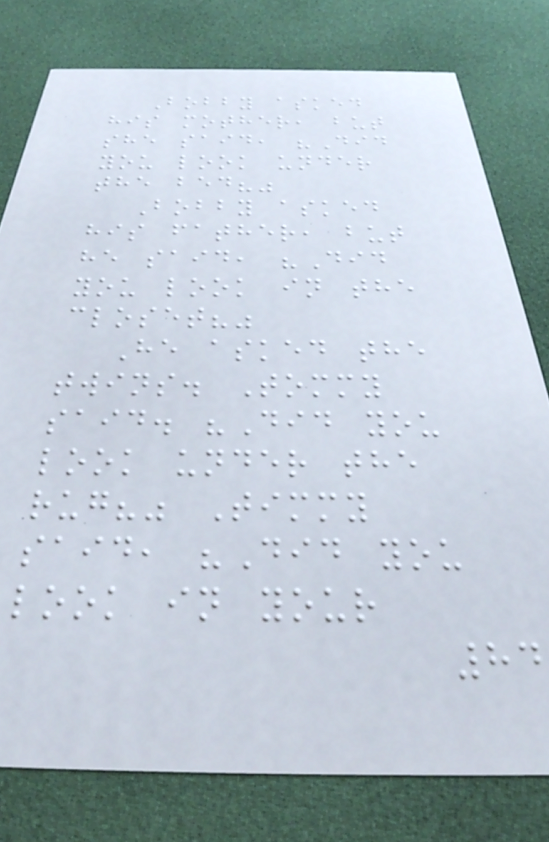Bobby asked
his mother, but
she said, "Did
you look under
the bed?"
Bobby asked
his father, but
he said, "Did
you look in the
closet?"
He asked the
twins. Tommy
said. "Did you
look under the
rug?" Timmy
said, "Did you
look in your
84
